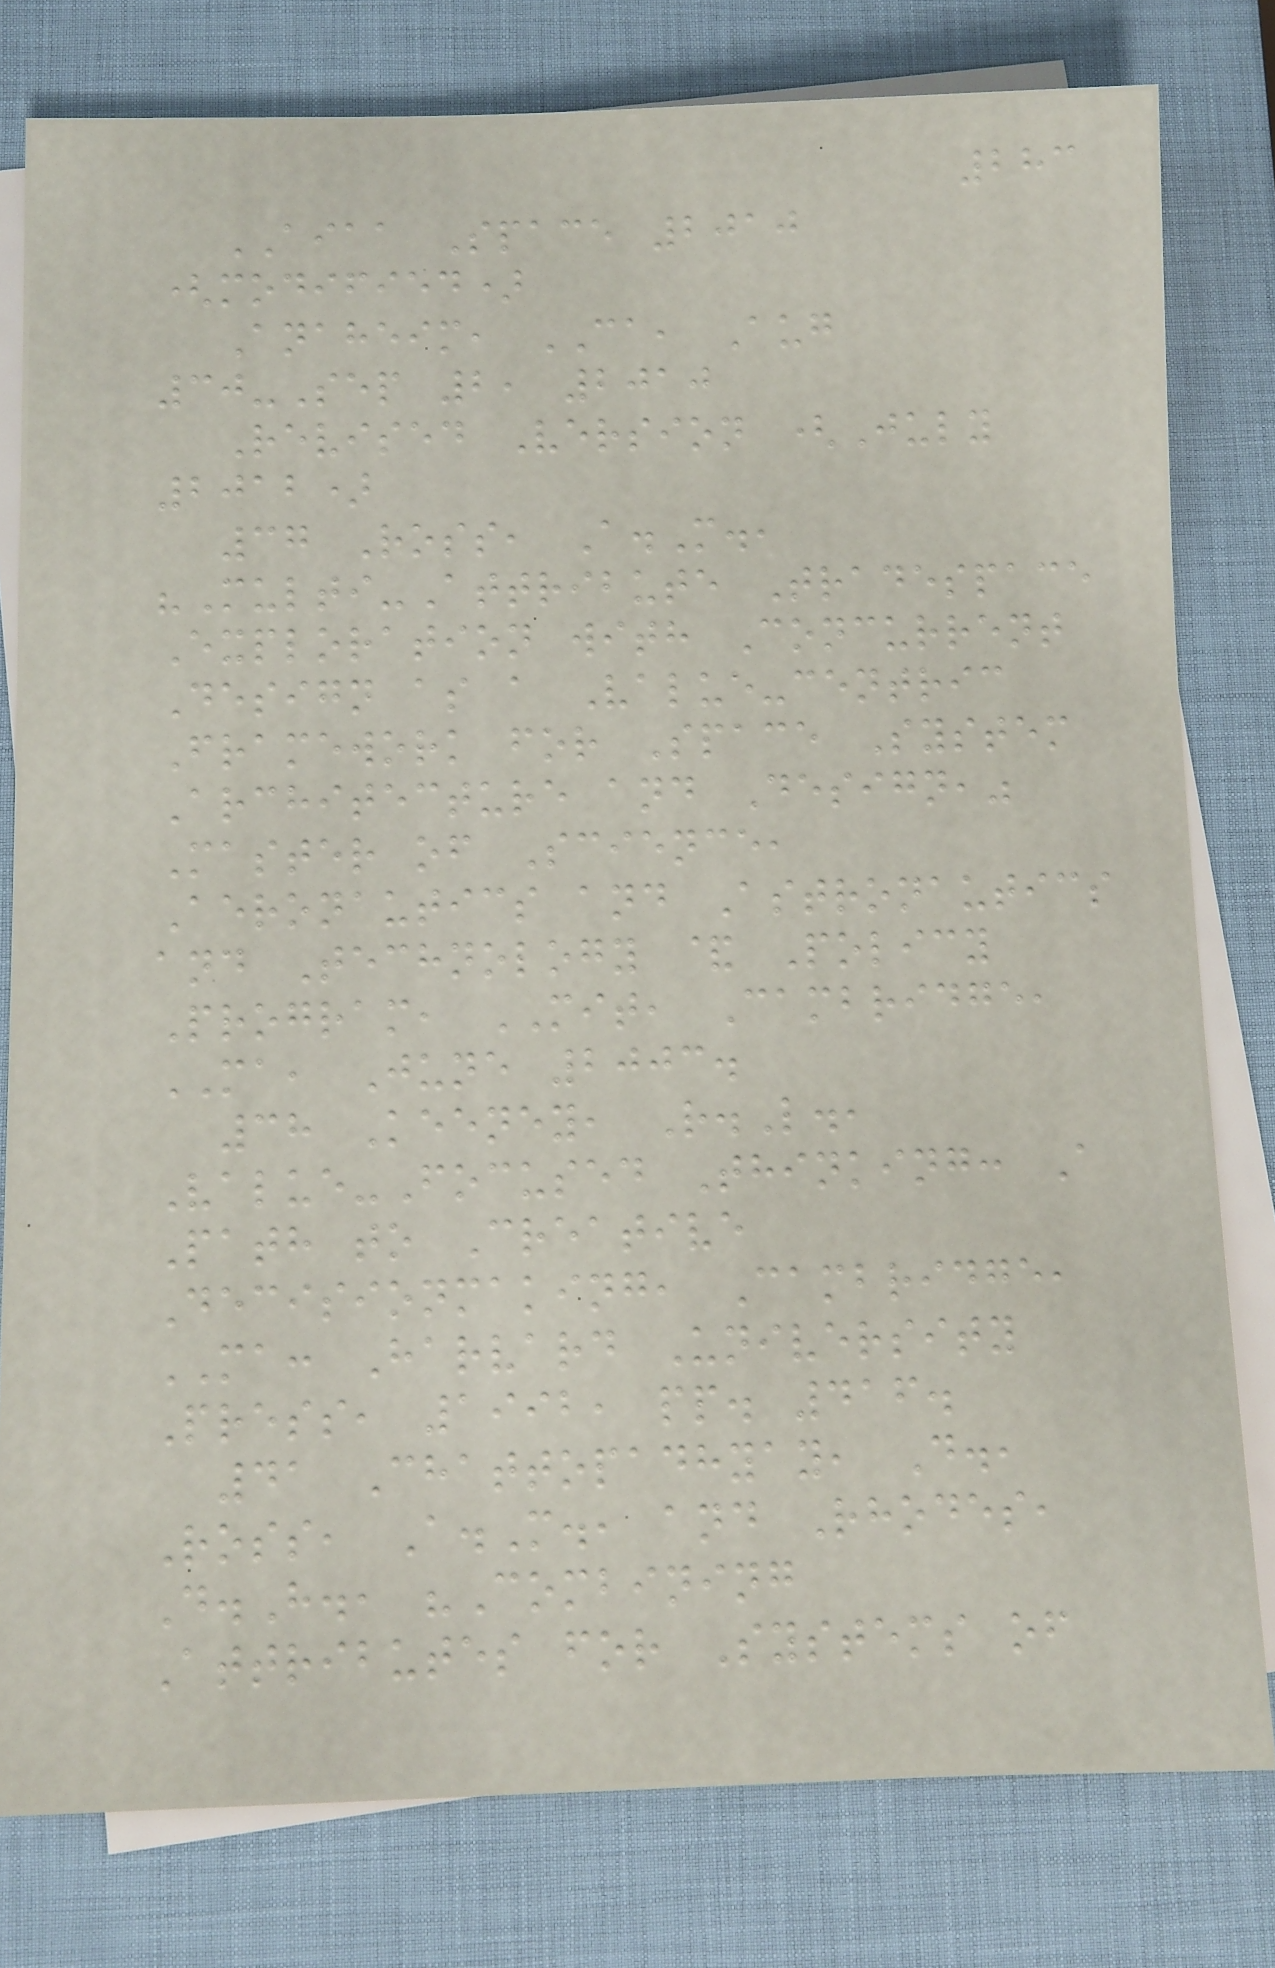283
AIAA Space 2010
(modified)
Anaheim, CA, Aug
30-Sep 2, 2010
Revised Version (July
2012)
37 Ross, A.M.,
"Multi-Attribute Tradespace
Exploration with Concurrent
Design as a Value-centric
Framework for Space System
Architecture and Design,"
Master of Science,
Aeronautics and Astronautics
and Technology & Policy
Program, MIT, Cambridge,
MA, June 2003.
38 Keeney, R.L.,
Value-Focused Thinking: A
Path to Creative
Decisionmaking, Cambridge,
MA: Harvard University
Press, 1992, pp. 416.
41 Chattopadhyay, D.,
Ross, A.M., and Rhodes,
D.H., "Combining
Attributes for Systems of
